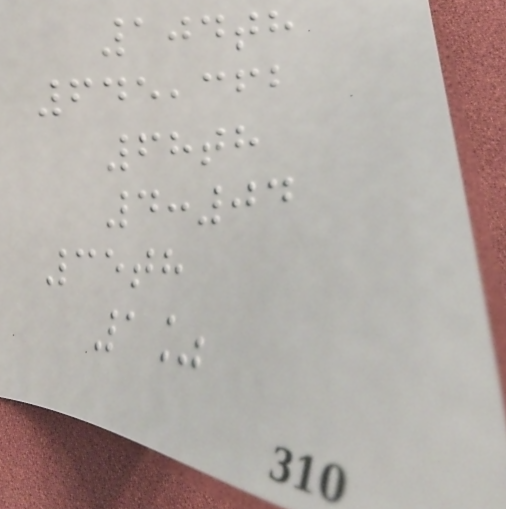104th
645,362
68th
4:04
35th
1%
